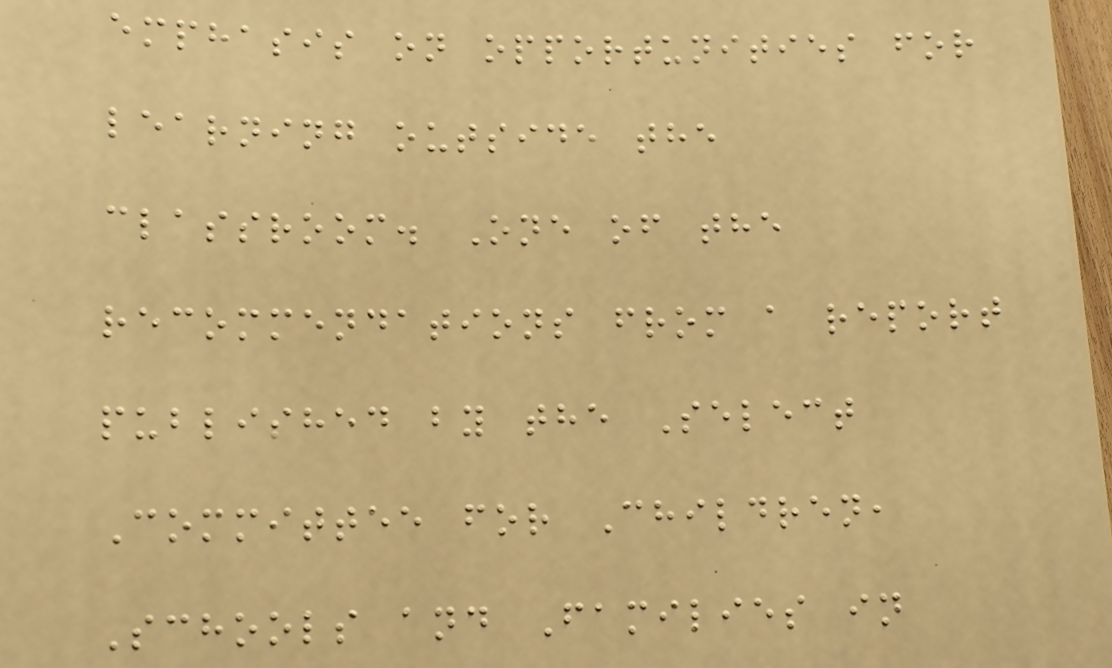emphasis on opportunities for
learning outside the
classroom. One of the
recommendations from a report
published by the Select
Committee for Children,
Schools and Families in
